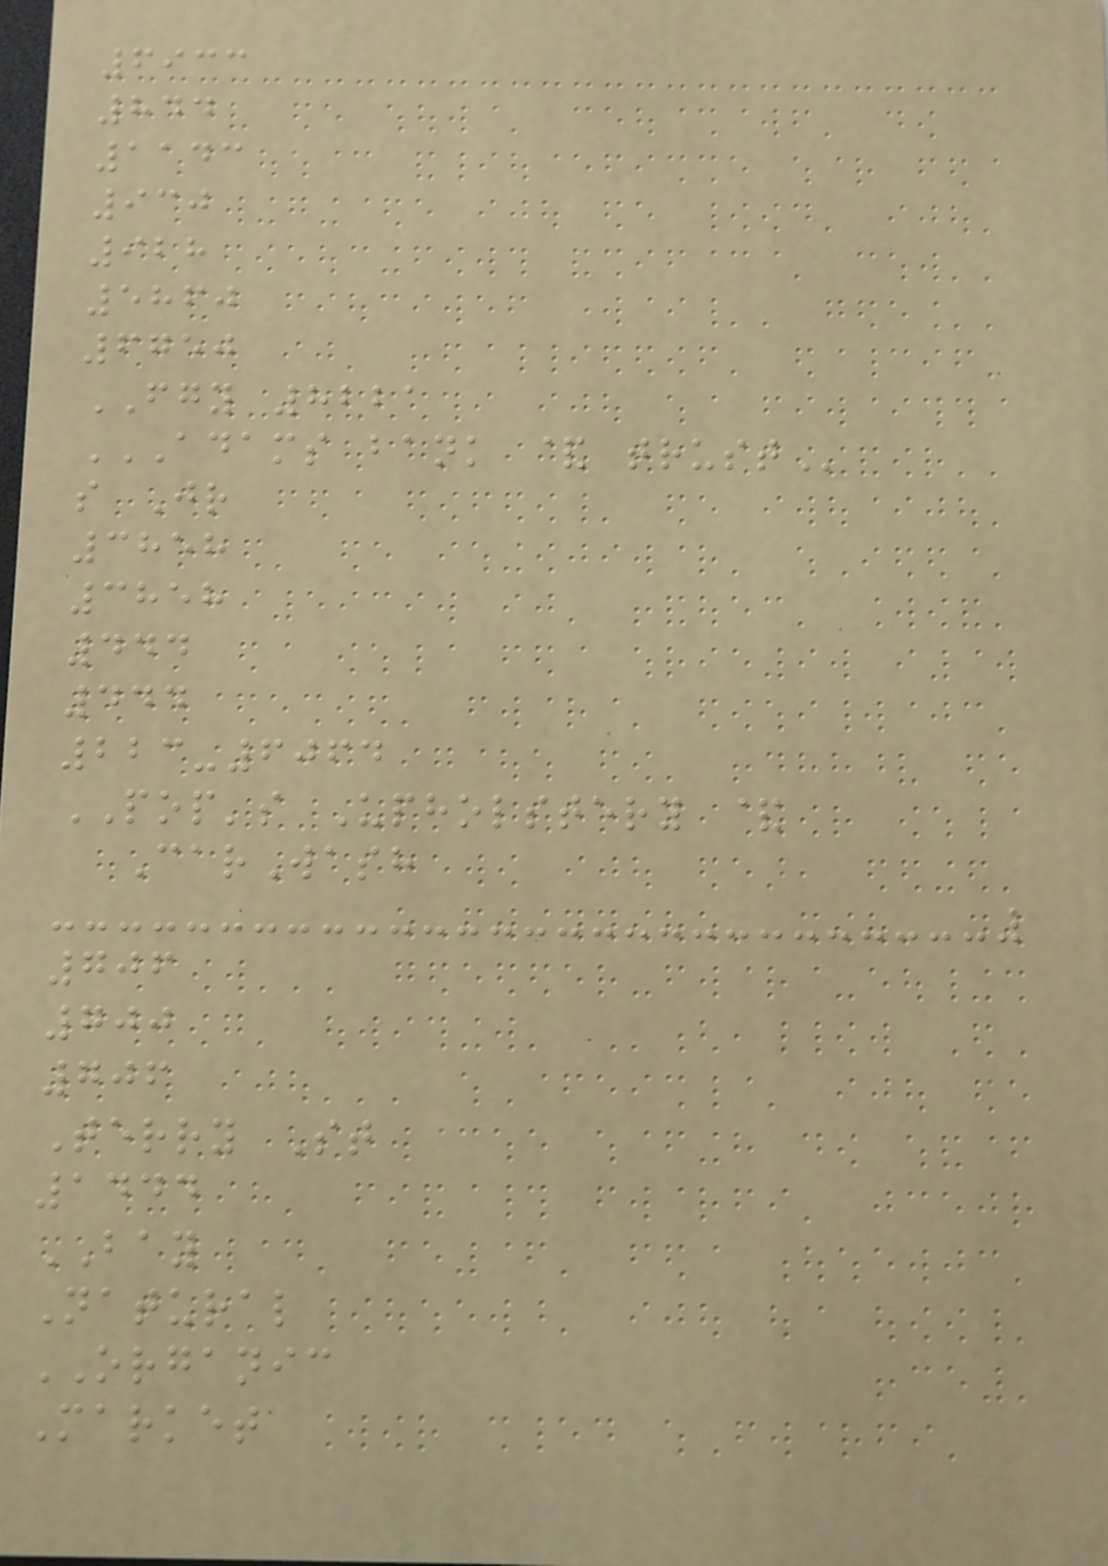6933
844
1143
930
928
5860
6750
FGY 8221
ADAMS BANK & TRUST
s Jr
3858
3858
444
444
223-6064
POP's Upholstery &
CarWash
706
700
706
Terry St
1444
BAY
Natural
ORGANIC
Market
